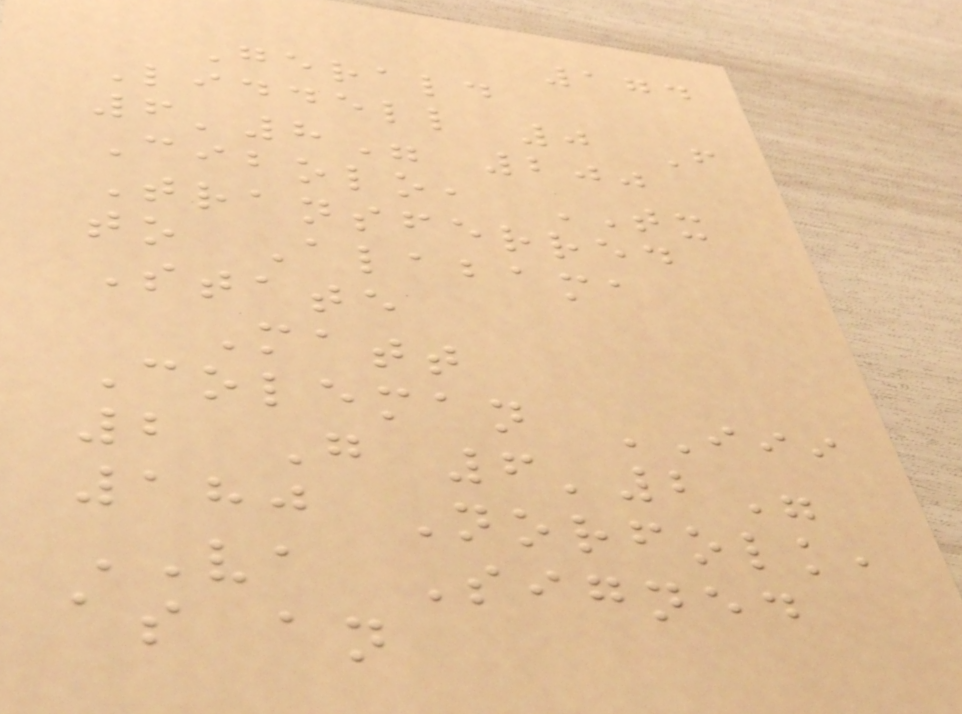174
Gerald
Liddell 0 F
6'8" 200
Cibolo, TX
Transferred
to Alabama
State
Matt
Coleman III
2 G 6'2"
180 Norfolk,
VA Signed
as an
